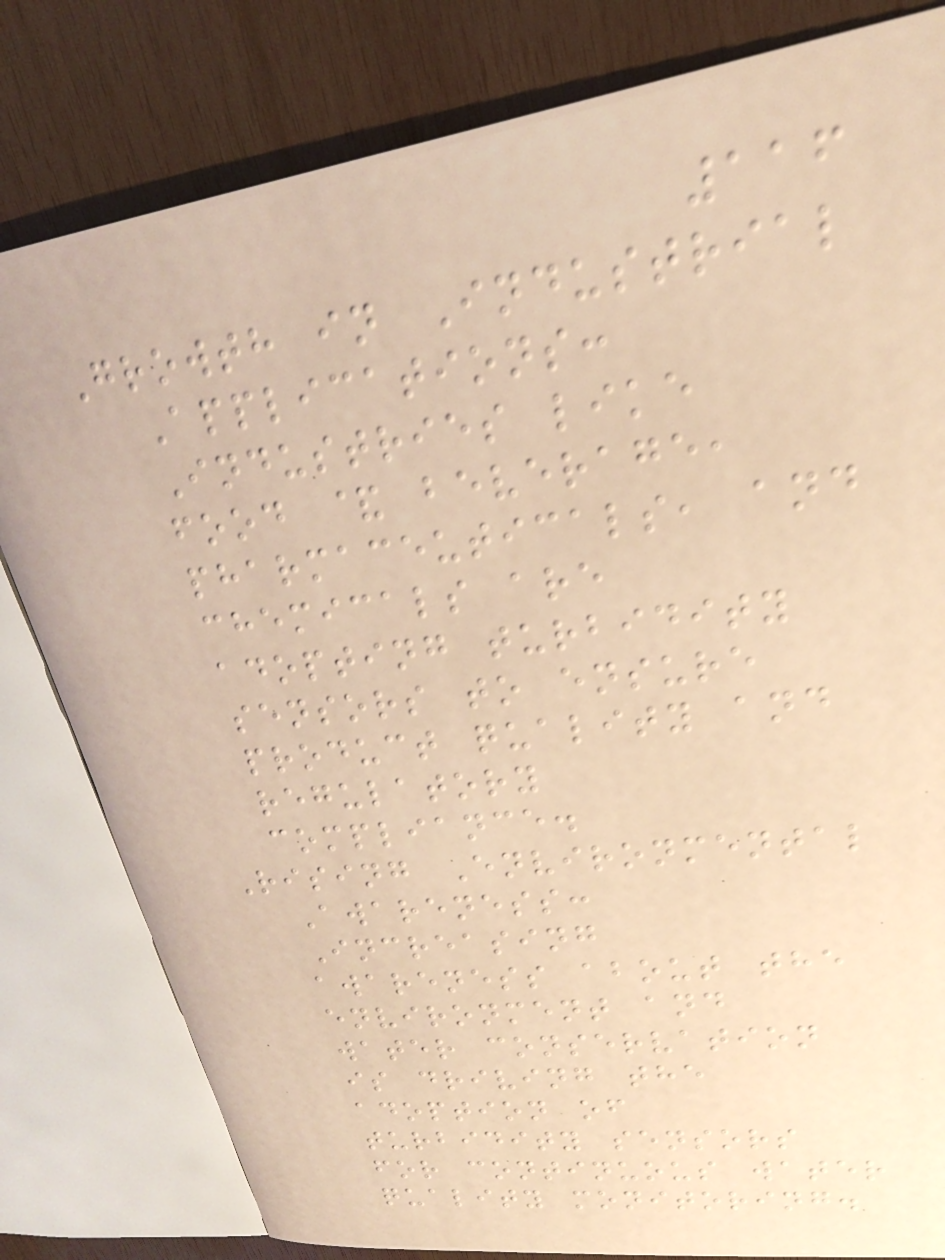116
Growth in Industrial
Applications:
Industries like
food & beverage,
pharmaceuticals, and
chemicals are
adopting turbidity
sensors to ensure
product quality and
regulatory
compliance.
Rising Environmental
Awareness:
Increasing
awareness about the
environment and
water conservation
is driving the
adoption of
turbidity sensors
for continuous water
quality monitoring.
